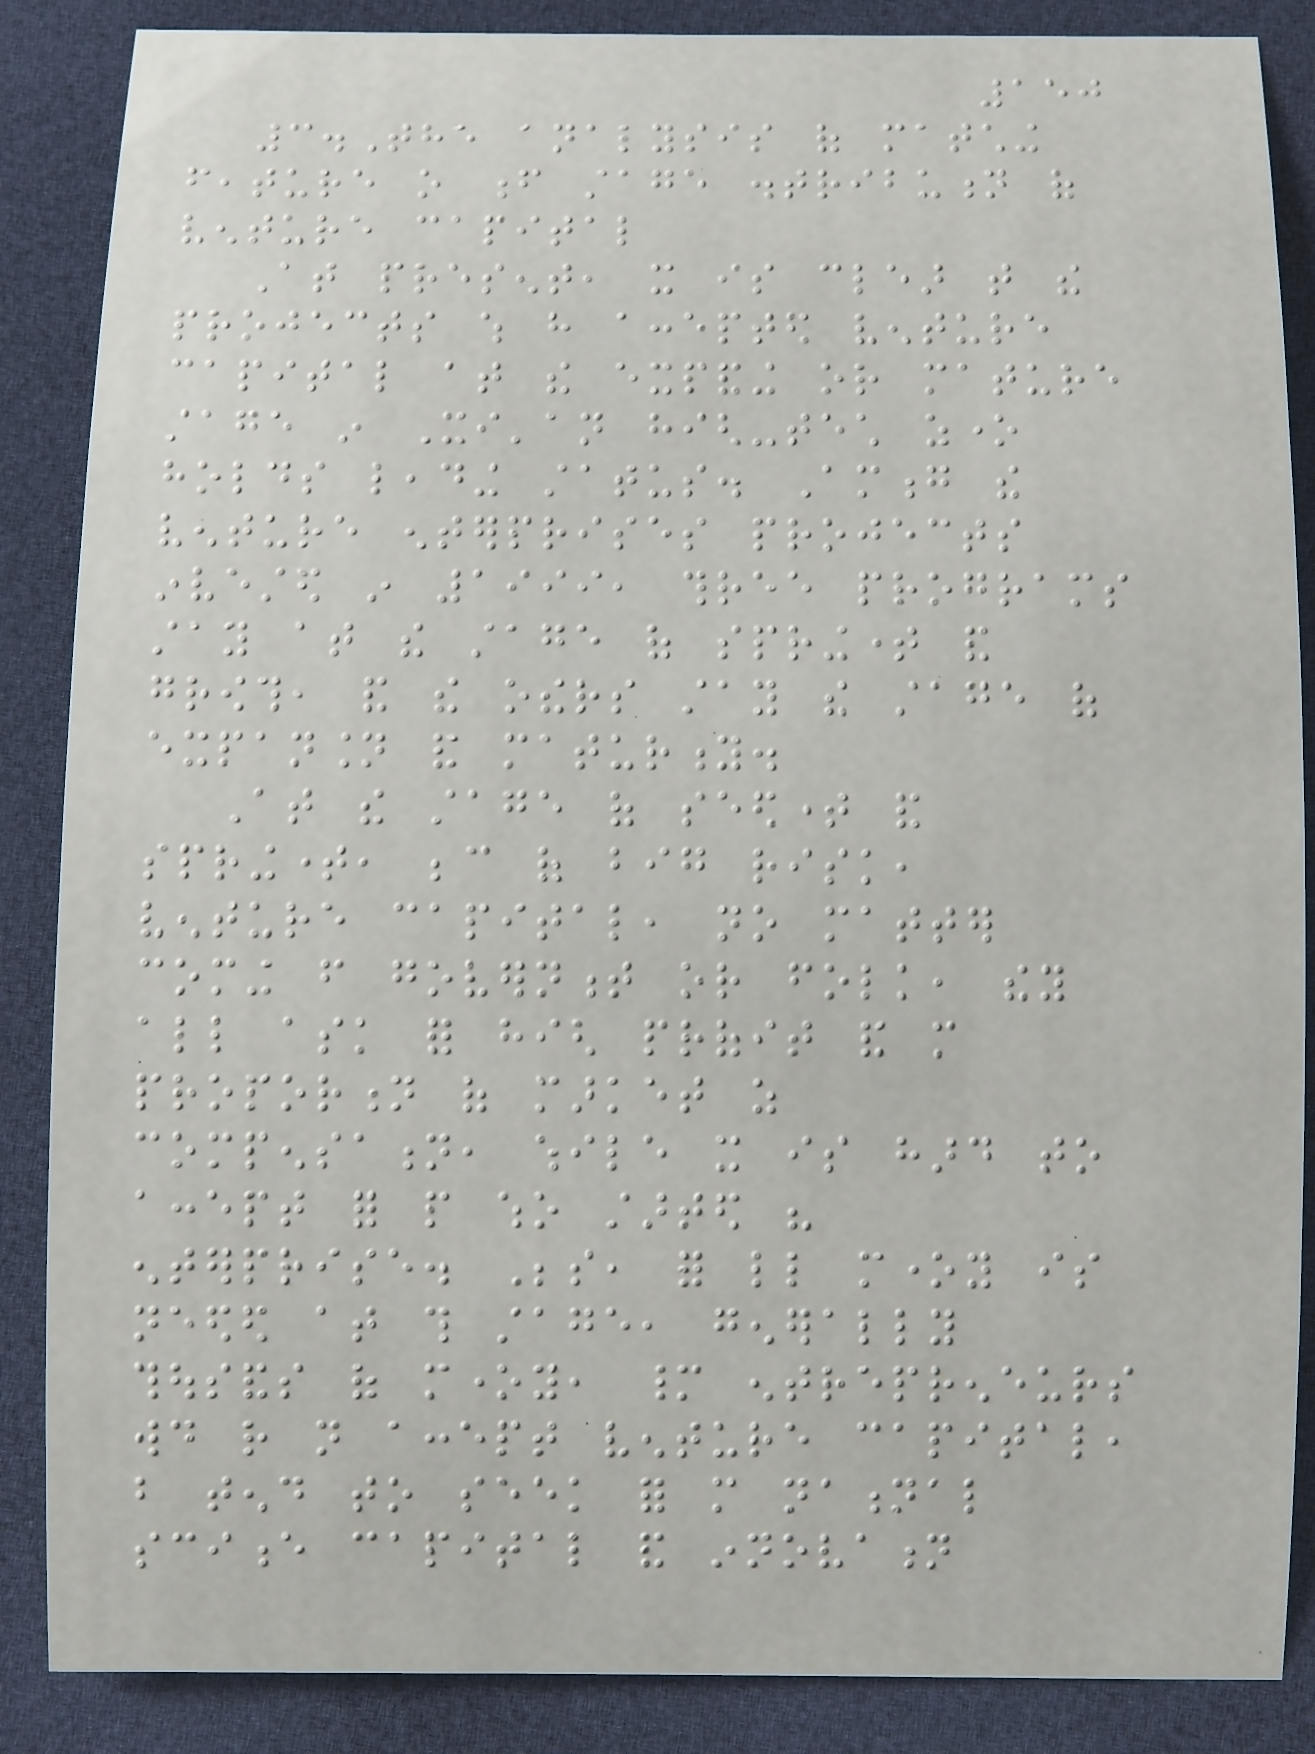150
3.The analysis of matching
feature o f stage distribution of
venture capital
At present, it is clear that the
projects which have accepted venture
capital at the expanding or mature
stage in Xi'an high-tech zone
holds leading status. Among the
venture enterprises projects
invested in 1999, three programs
stay at the stage of springtime and
growth, and the others stay the stage of
expansion and maturity.
At the stage of seedtime and
springtime, because of big risk,
venture capital, no matter
coming from government or folk, they
all ask for high profit and more
proportion of market as
compensation, while it is hard to
accept for people who started his
enterprise. Beside, for little money is
needed at this stage, generally
thousands of money, many entrepreneurs
would rather not accept venture capital,
but tend to seek for more national
science capital and innovation
